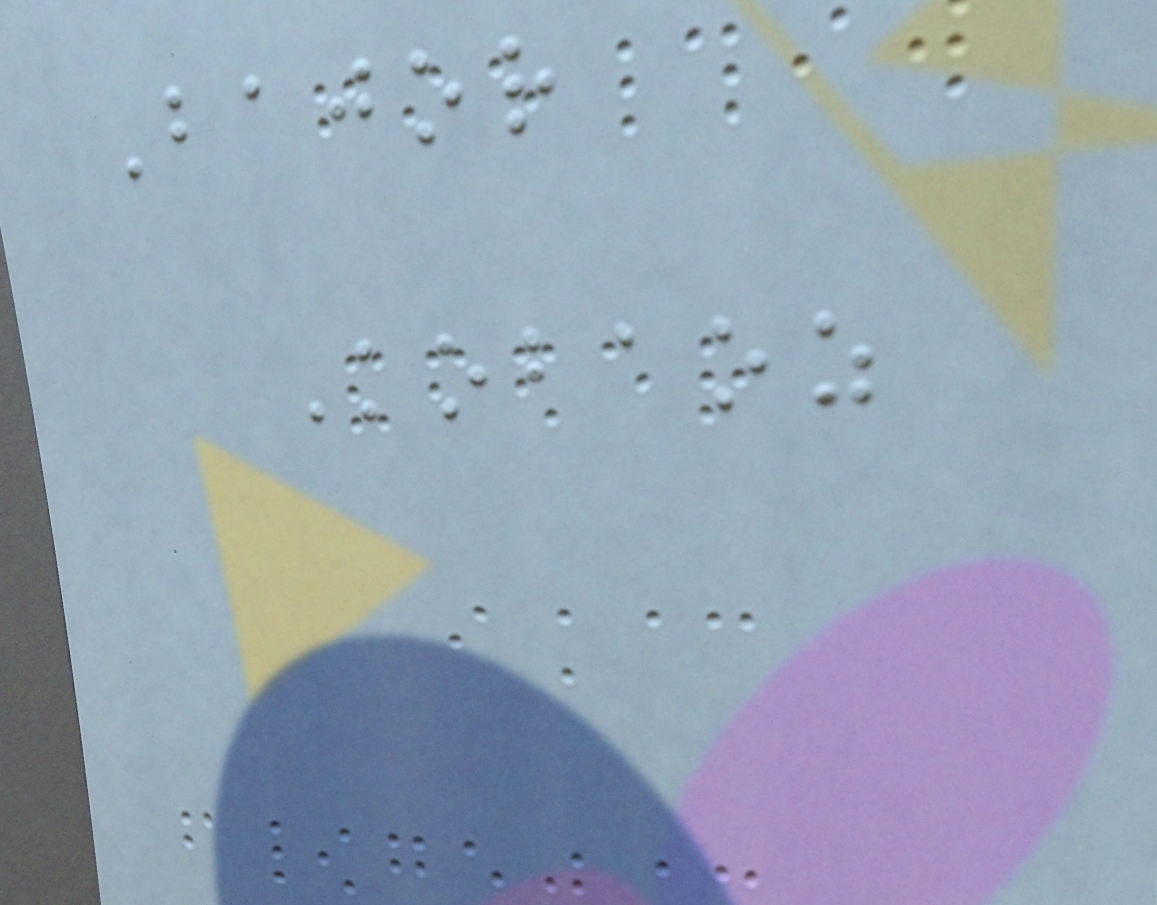Bajor
Kobaoz
